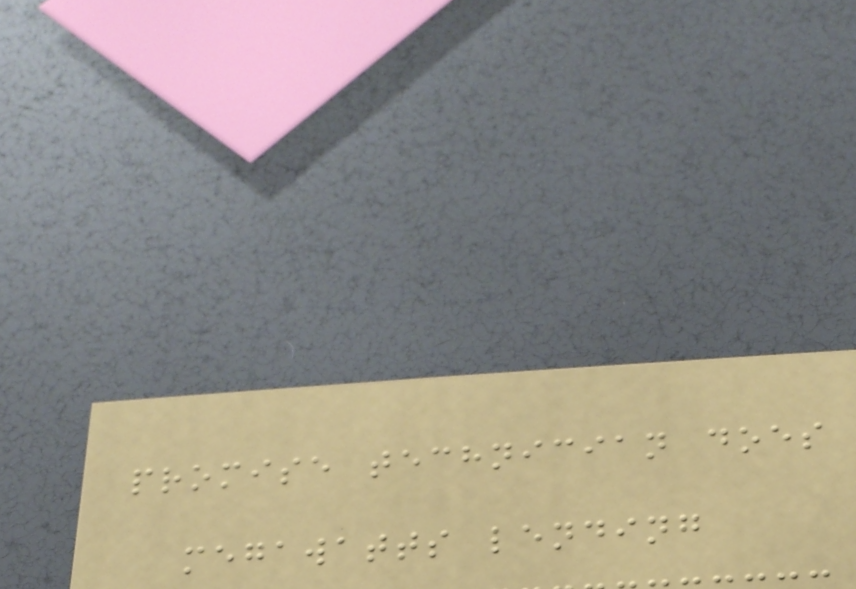promise technician does
megawatts lending
